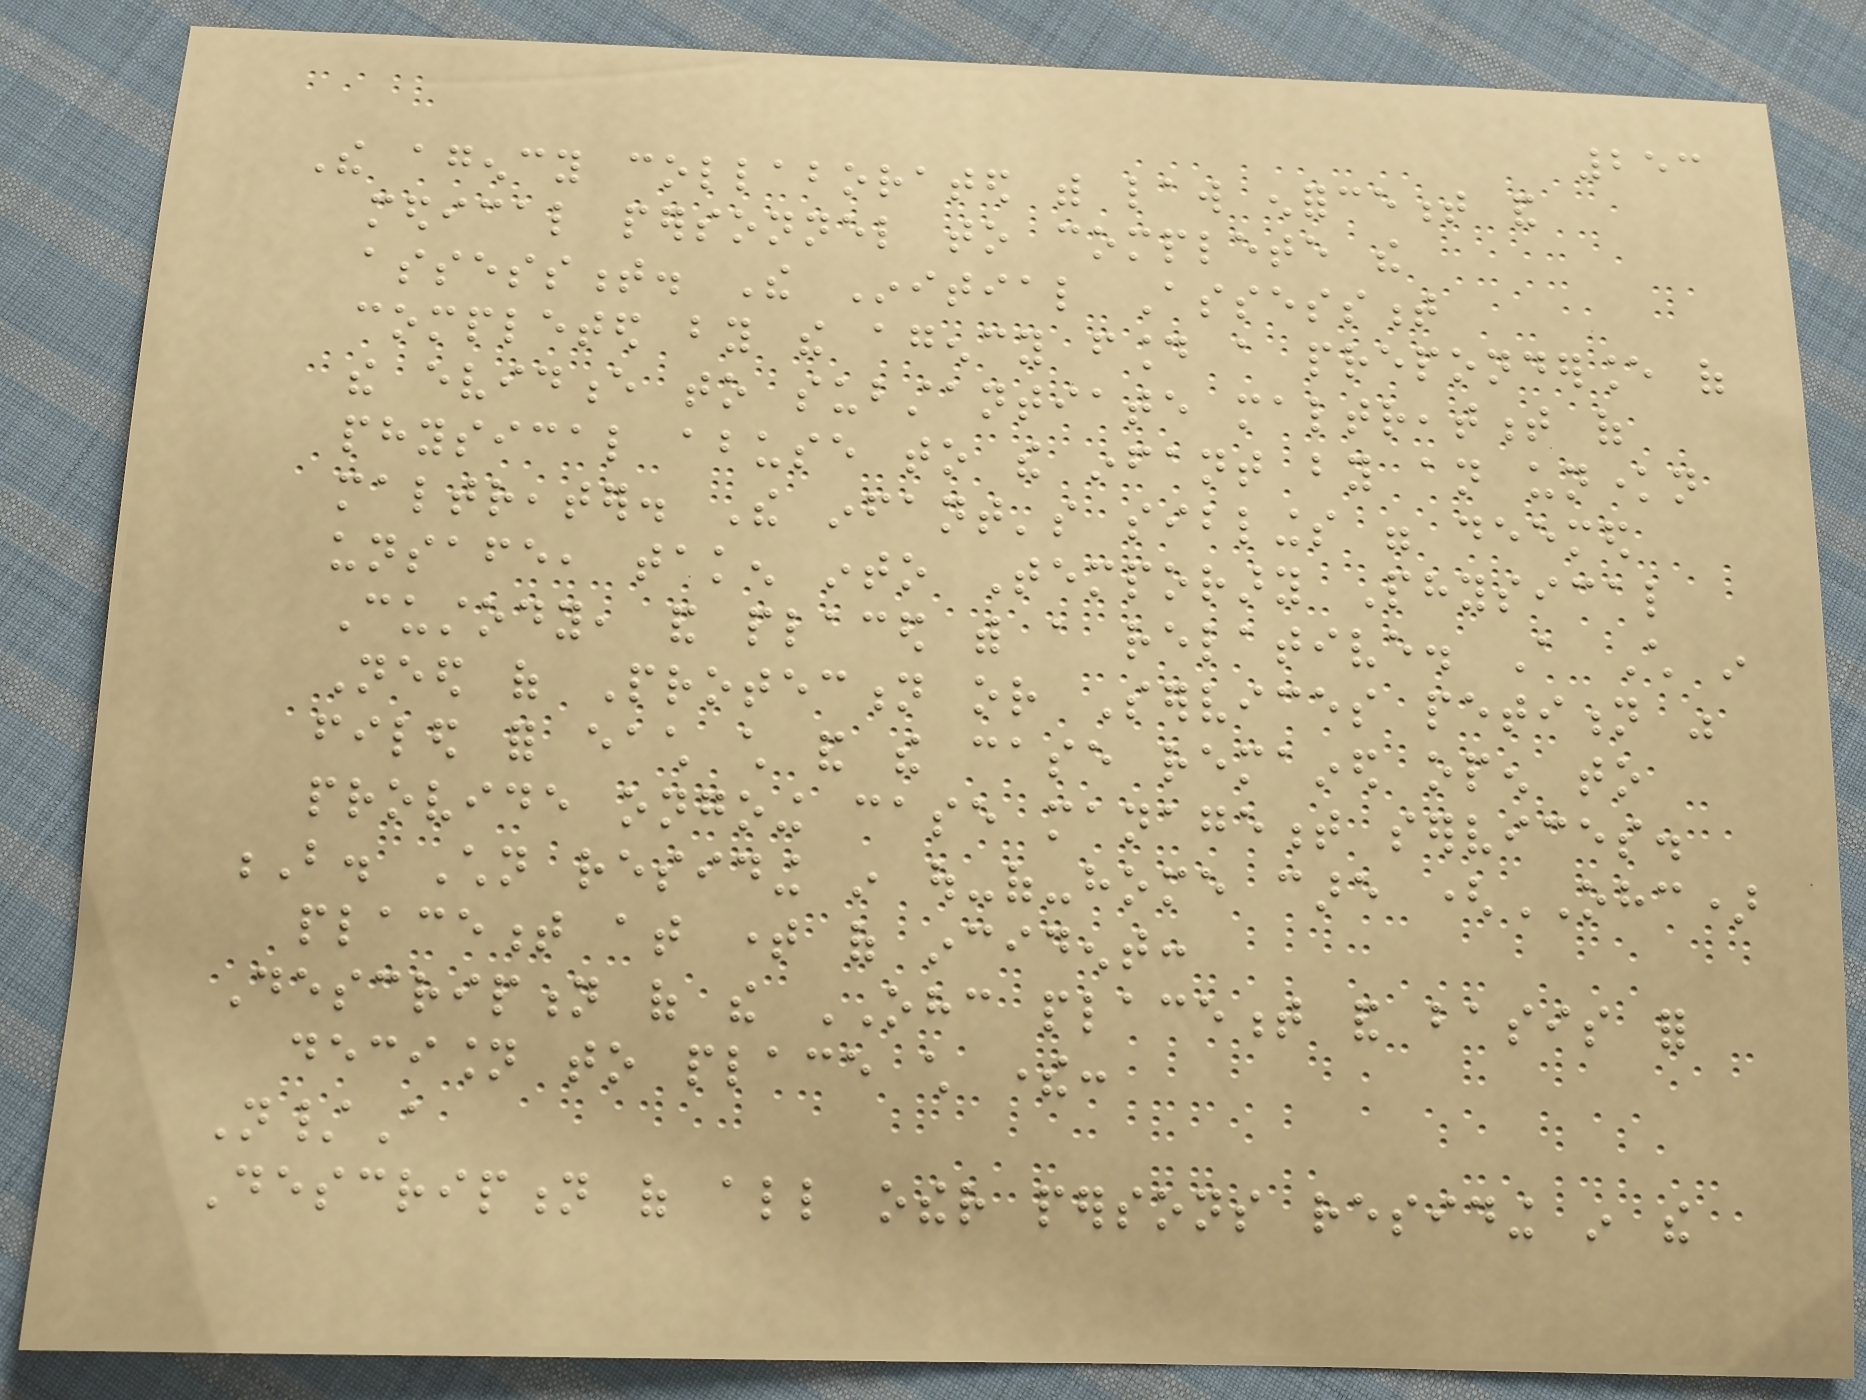253
The agency collaborated with law enforcement and
medical personnel to complete the
assessment. The Initial Assessment
completed by the agency found a preponderance of
the evidence to substantiate maltreatment of
physical abuse to the infant by an unknown
maltreater. The infant's siblings were deemed
unsafe, taken into Temporary Physical
Custody, and placed with a relative. A Child in
Need of Protection or Services petition was
filed for each child and the case remained open to
provide ongoing case management services.
B. Children residing in out-of-home care (OHC)
placement at time of incident:
Description of the OHC placement and basis for
decision to place child there:
N/A
Description of all other persons residing in the
